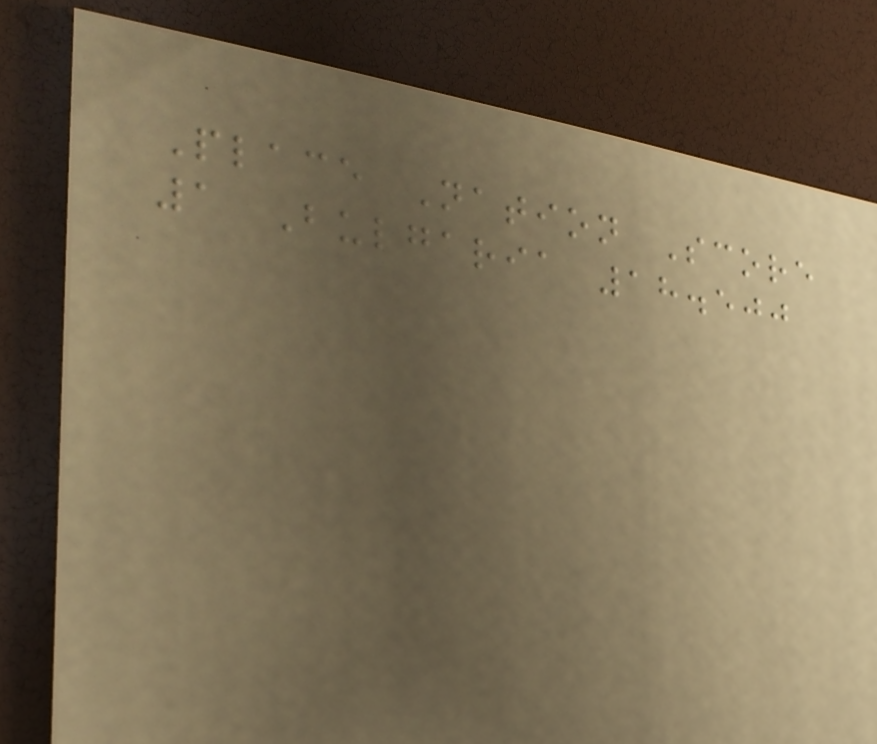Place Nation Score
1 Bulgaria 18.500
